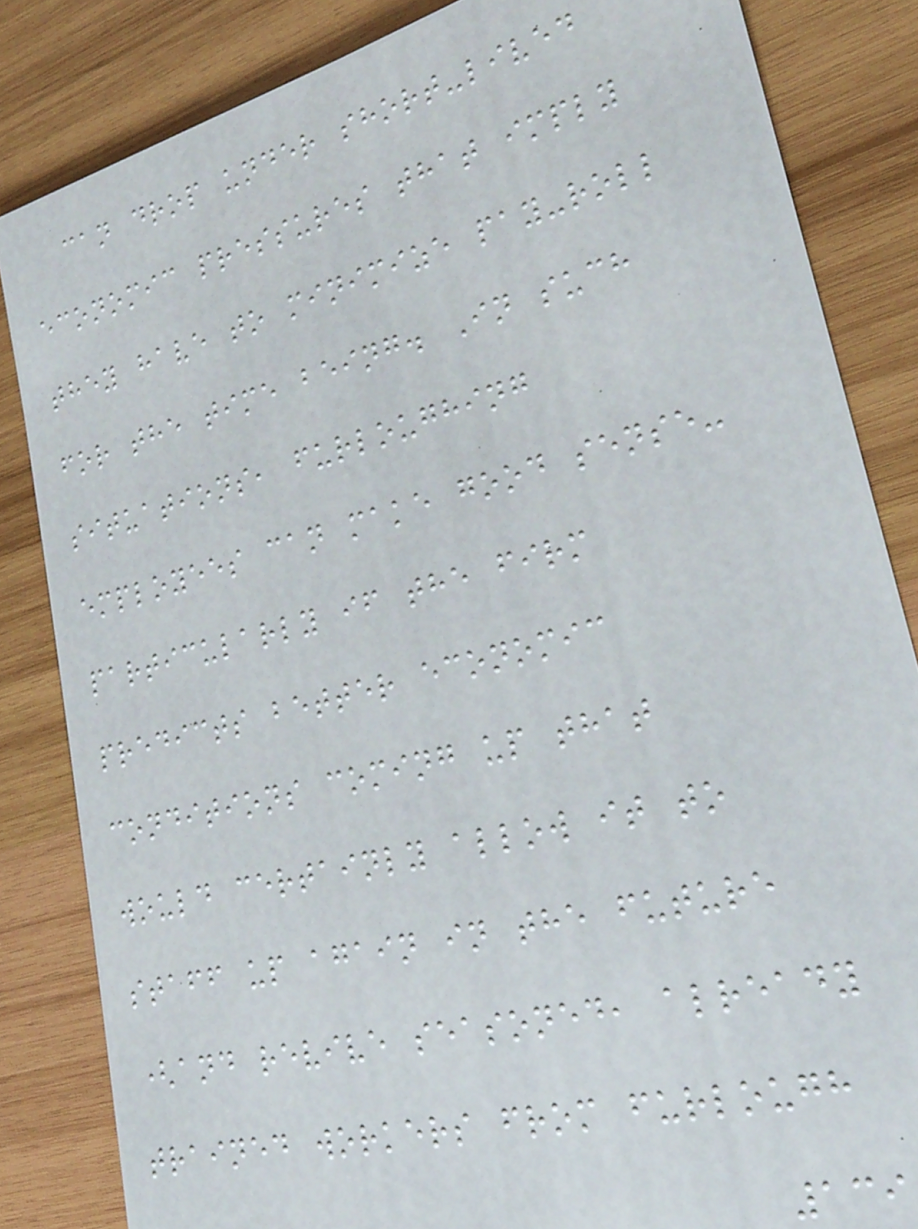can drop under short-lived
economic pressures that imply
they have to minimize pay-roll
for the time being. In such
situations, furloughing
employees can make good sense-
particularly if the firm
predicts better economic
conditions coming up that
would certainly allow it to
staff up again in the future
(and revive seasoned, already
trained workers from furlough
139
